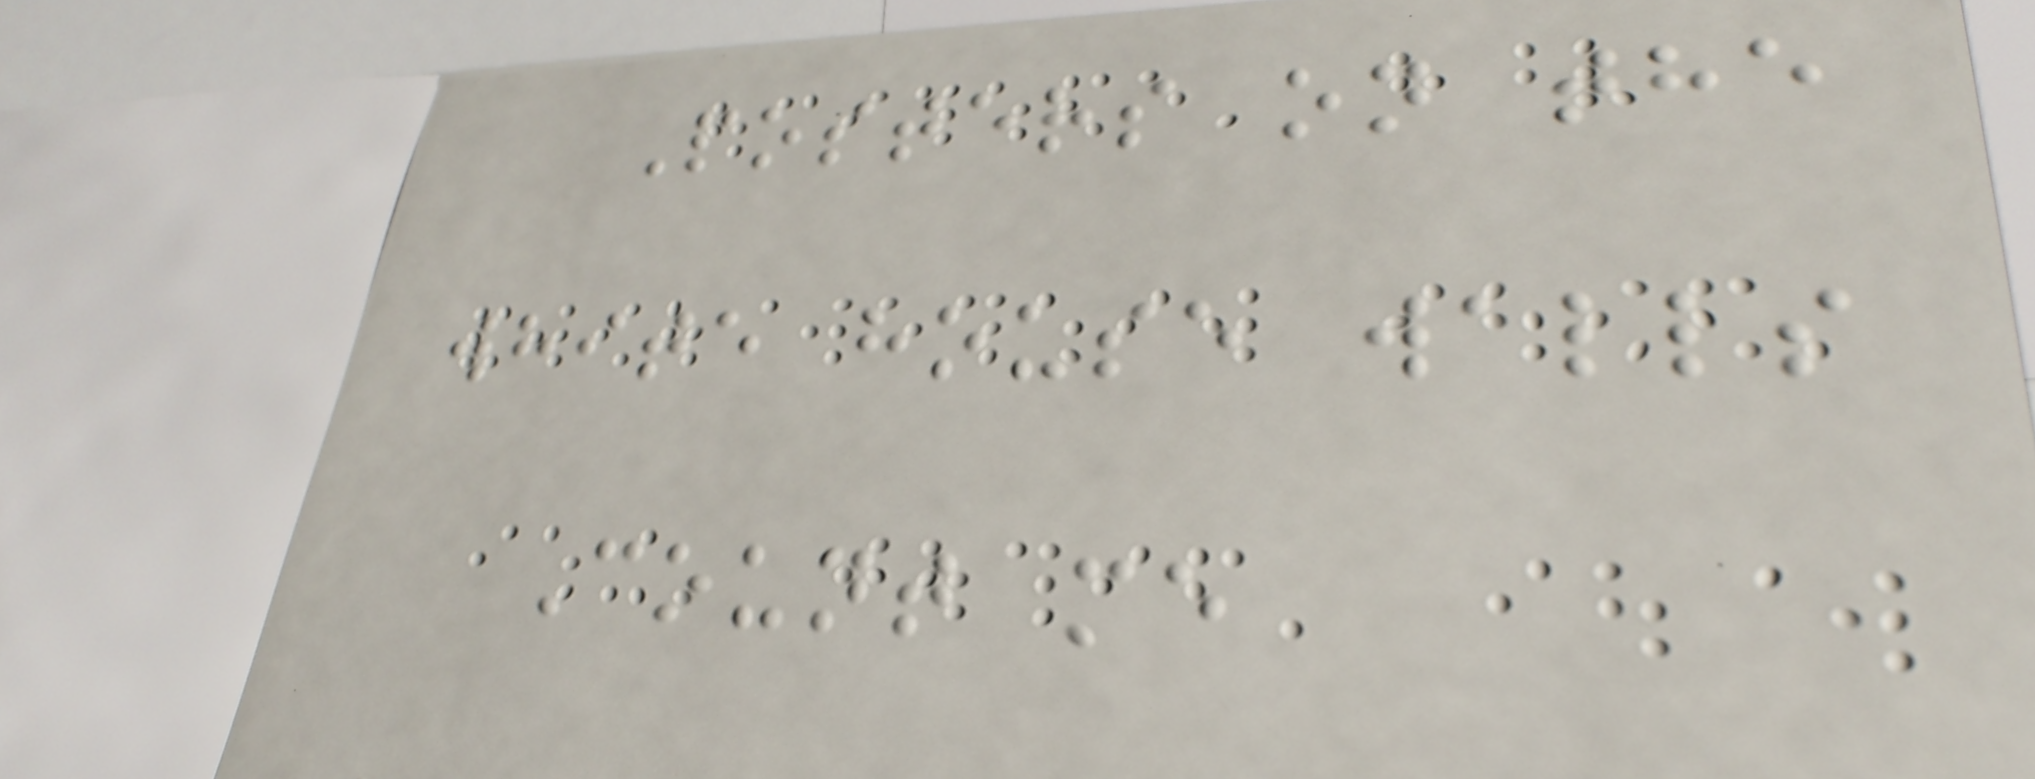Posters on the
white house walls
Count me
